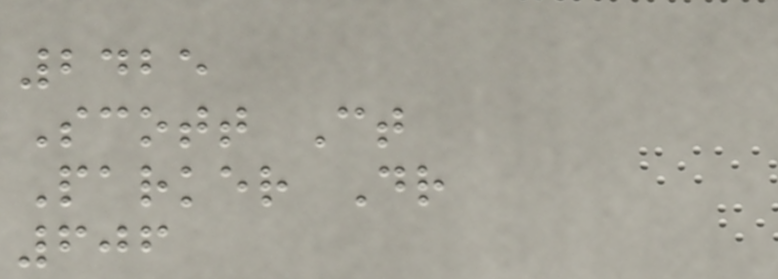2425
Scott Ct
Parker Dr
606
